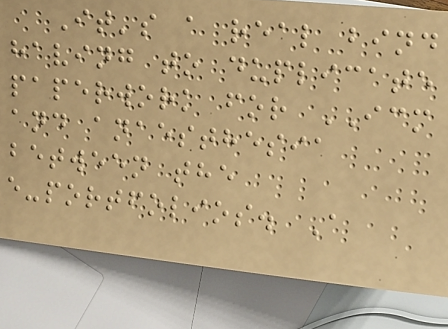It's a real bind
having to duplicate
paperwork for ICM
and anaesthesia
between the
e-portfolios. A
